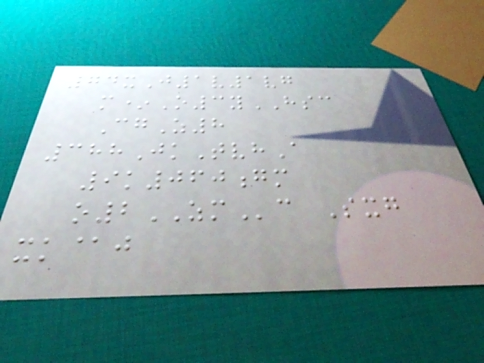74xJ1v1vg
m*O3yHSC
CgZ8
388JkTvhA
9k060gm
o2ZMc Sxg
xk@j
